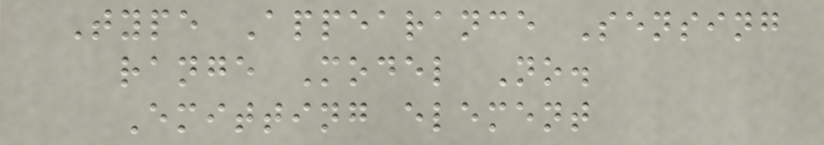Type Appearance Sensing
range Model No.
Emitting element
